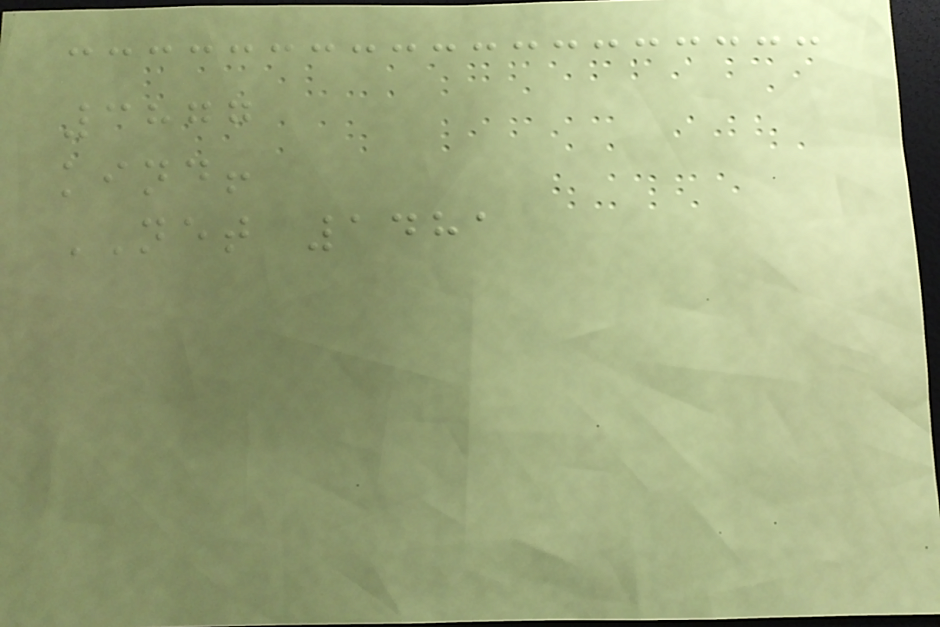3877
kind!
NET 1481
